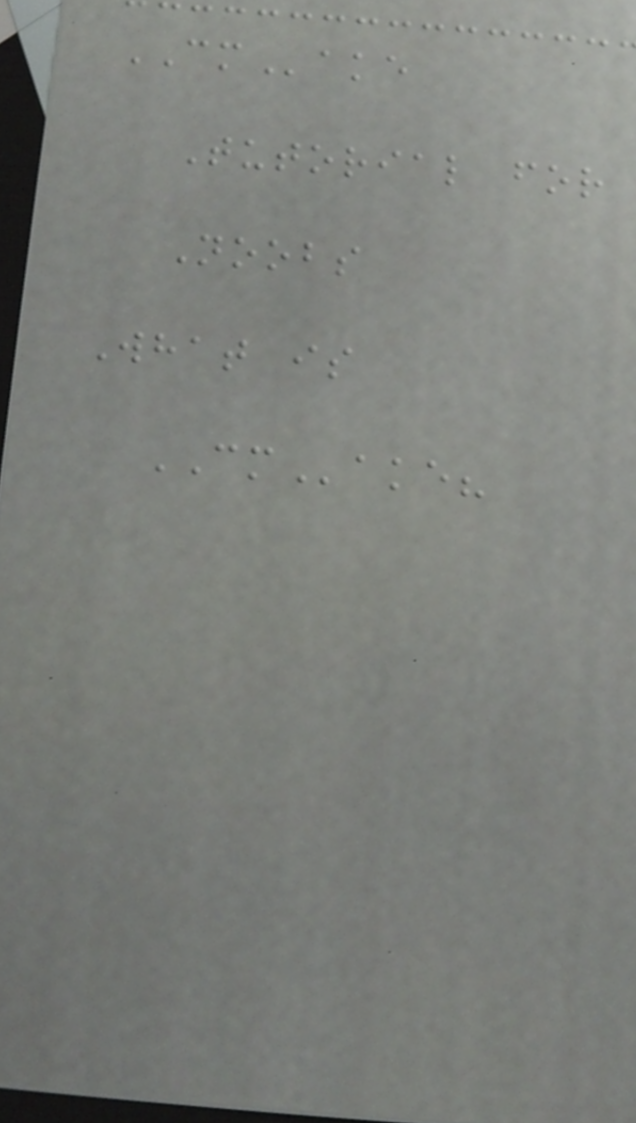CMake
Tutorial for
Noobs
What is
CMake?
